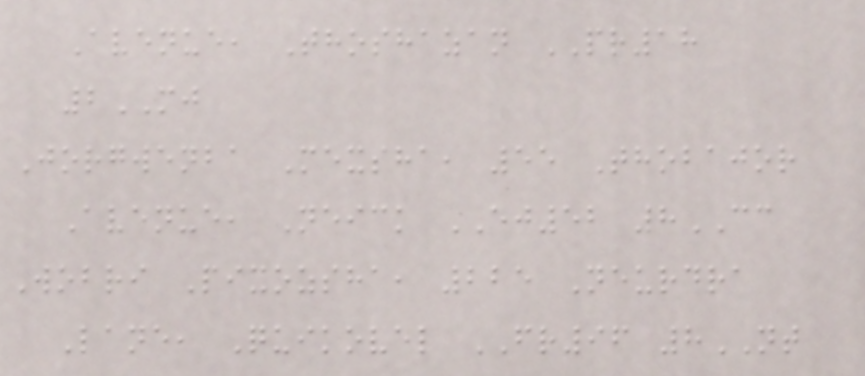Avenue, Thoshazan PR18
2MJ
Jorgwenba Mexsha, 55 Thobajor
Avenue, Neick EJ52 8CC
Wobri Pixozsha, 225 Neurdra
Lane, Quikovel FR96 8NT
